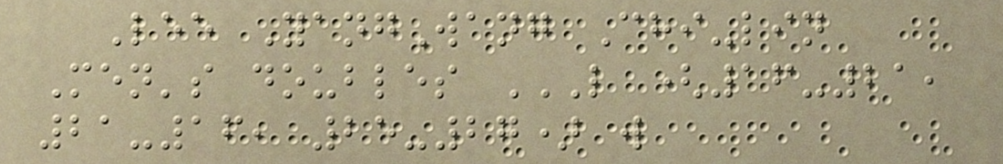Lee YangWang Chi-lin
Men's doubles L (16-21,
21-16, 25-27) W
